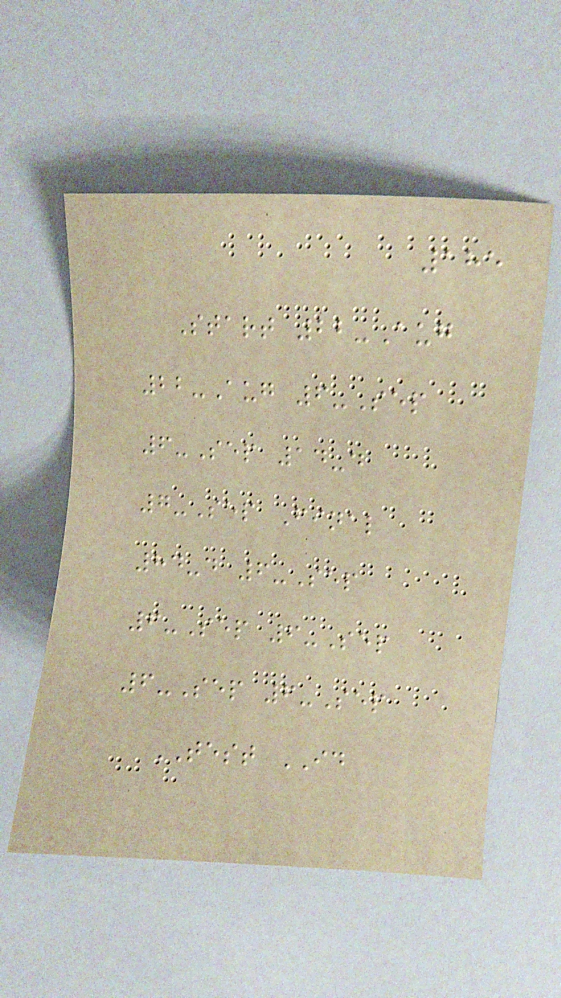185
Start 22-Aug
22-Aug 6-Sep
6-Sep 14-d
7-Sep Final
84-d 6-Sep
6-Sep 6-Sep
6-Sep 6-Sep
TEST ID
